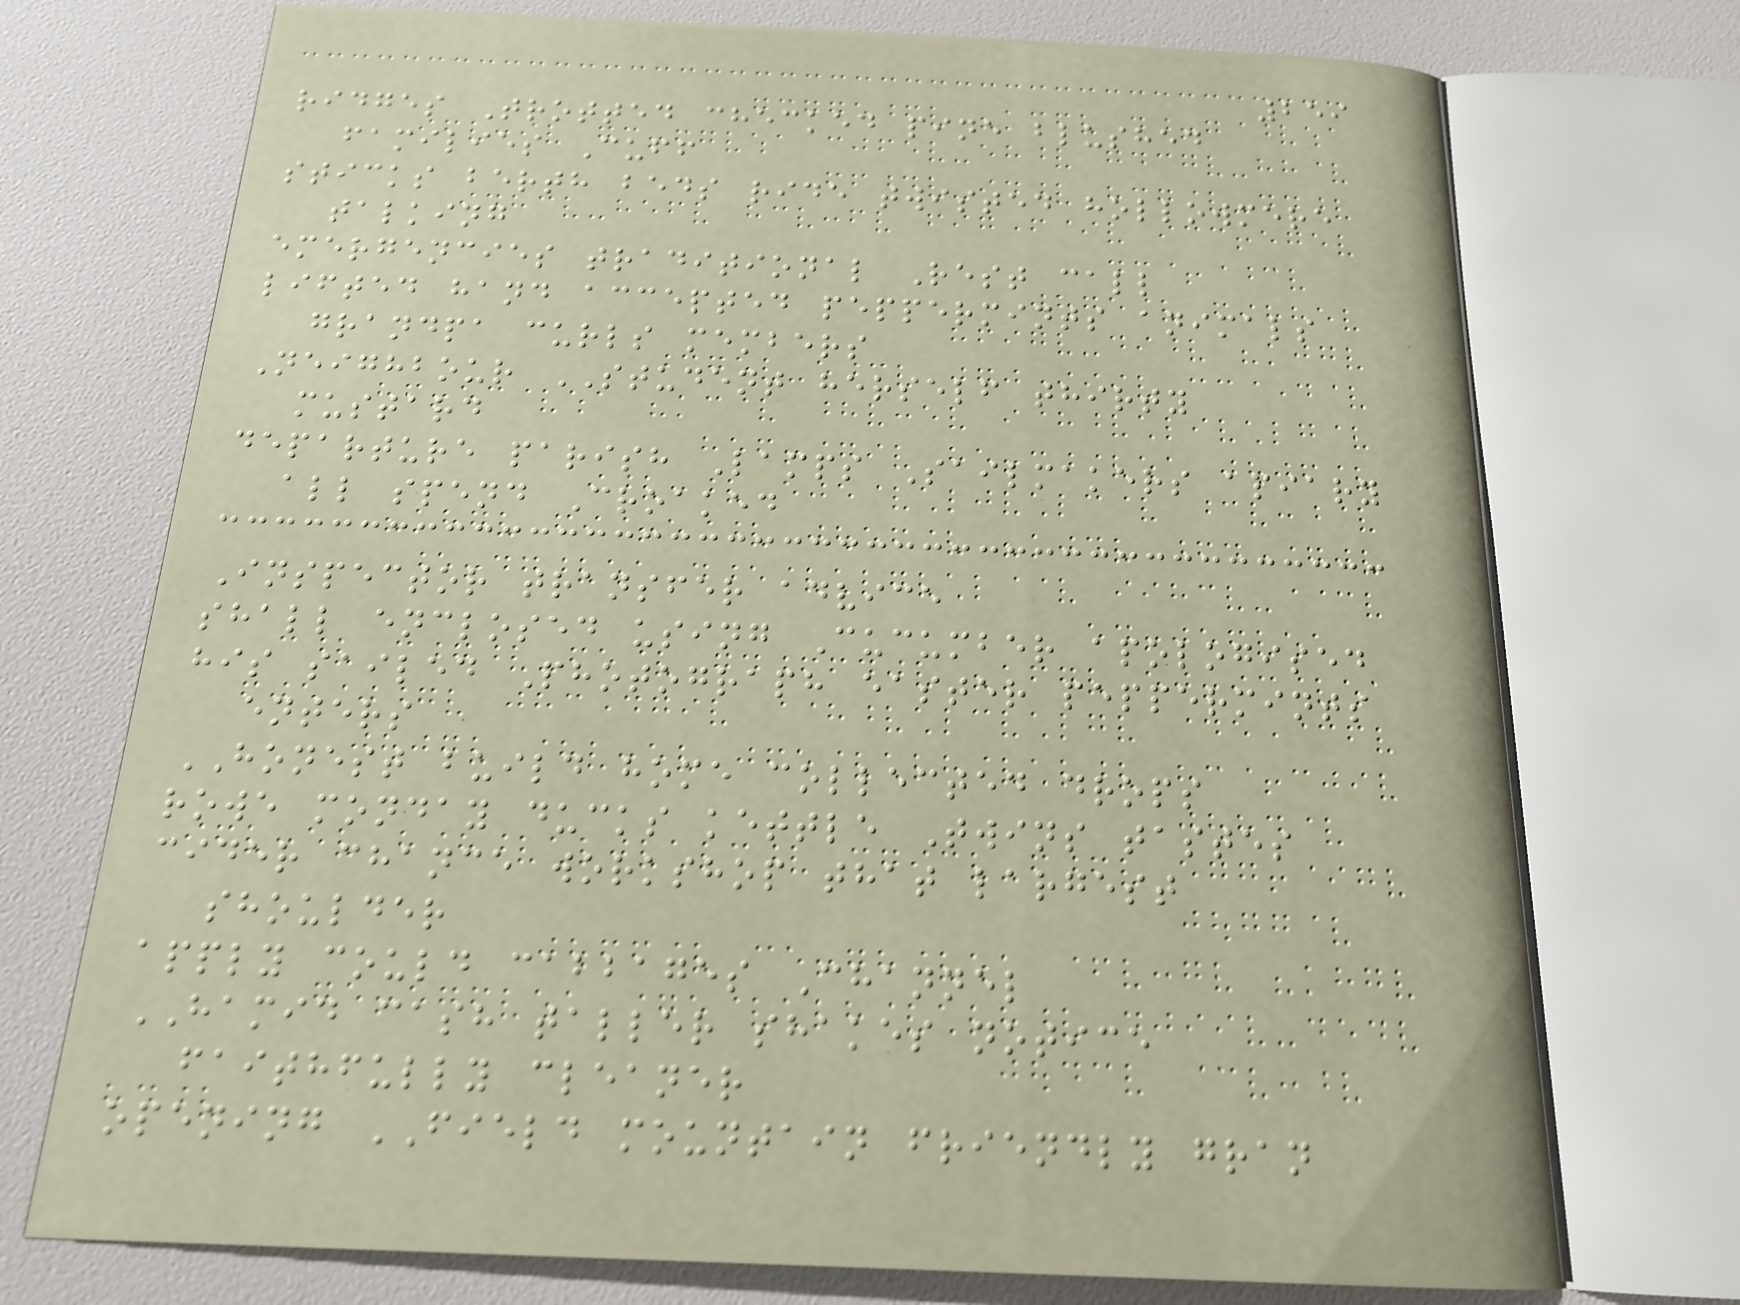259
ridges Trotted checked pine blushed
families Cuff
sticks berth beds ride twisted hollowmere
talking
emergencies traditional Rest call
lifted hand accepted peppermints animals
grandpa curls members
Neighbour STUDENT herself thirty
mustard
departure parish Lamps Sailmakers apiary
all spend Croaked
Inspector transfer advice
shall enclosed using Cucumber apologised
his sailed Photograph easter peppermints
enters
HONEST build home collected drops
rowe monday ducks kettle Twins tastes
cider chance workshop that largest
shoulder
apply could cabbages Channel
HAMID cash taller shakes notice
faithfully cleaner
opening FIELD mountain friendly gran
